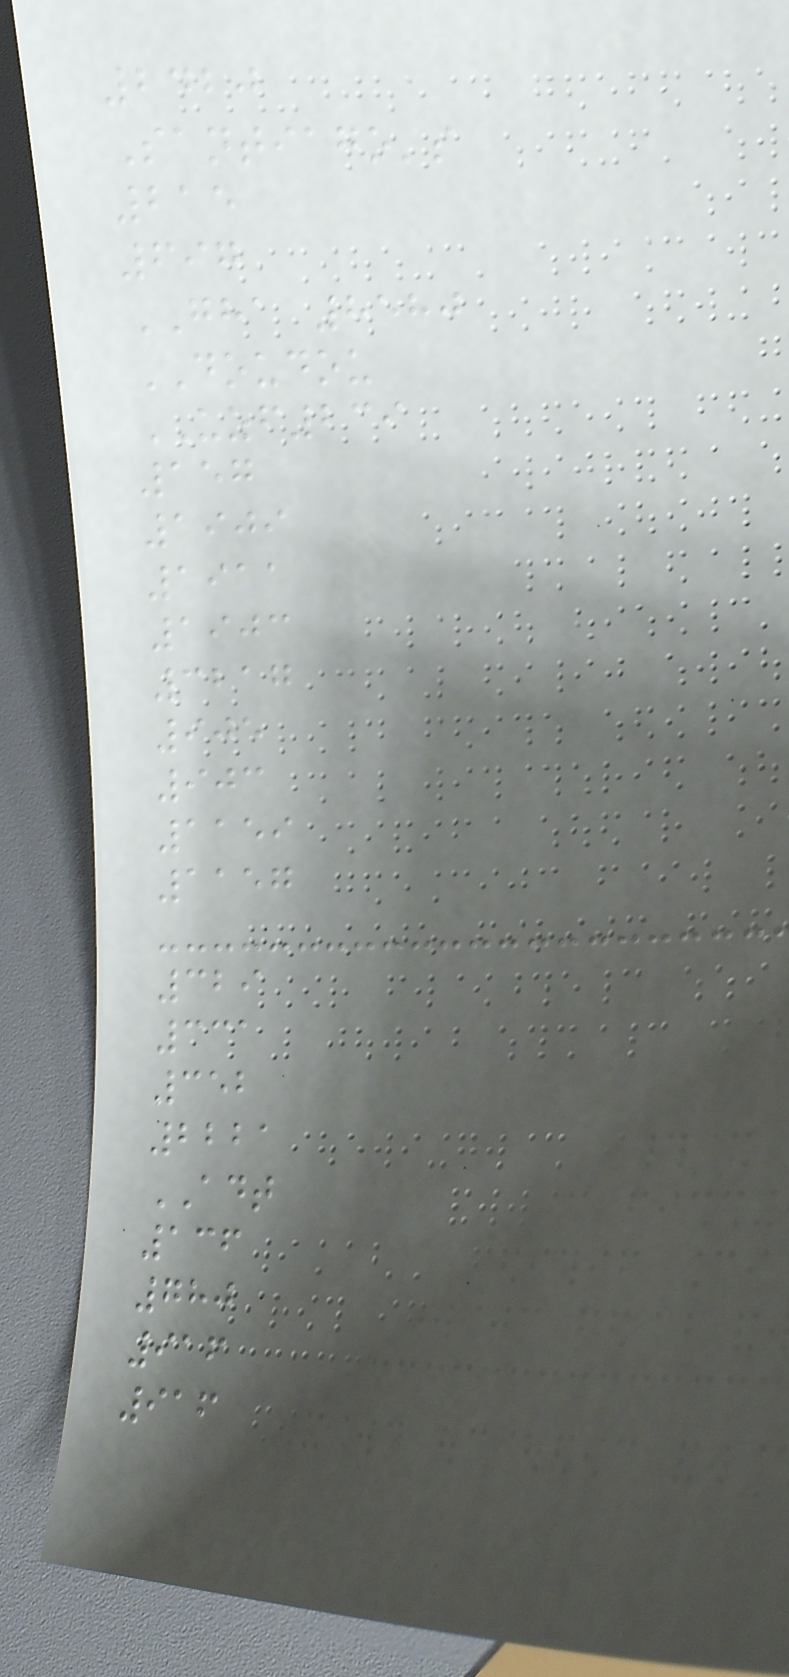2420
Santiago's
215
697
GHA 8580
DOUDOU
UZF239
157
1909
1911
1903
3217
905
903
1159
1157
329
331
352
2221
ADT
136
780
916
916
